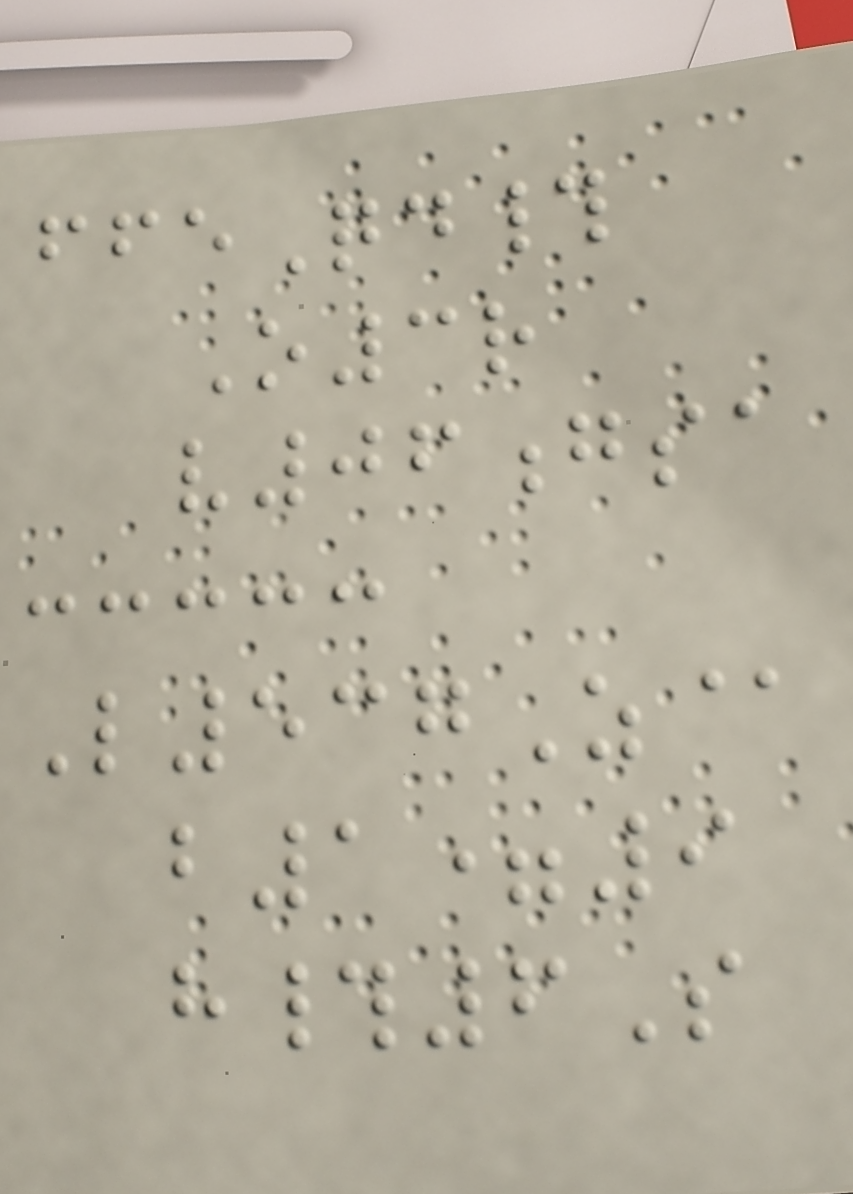ffeQd#
O3r
v06gsa
L537Z@
b1=9
h#6S
